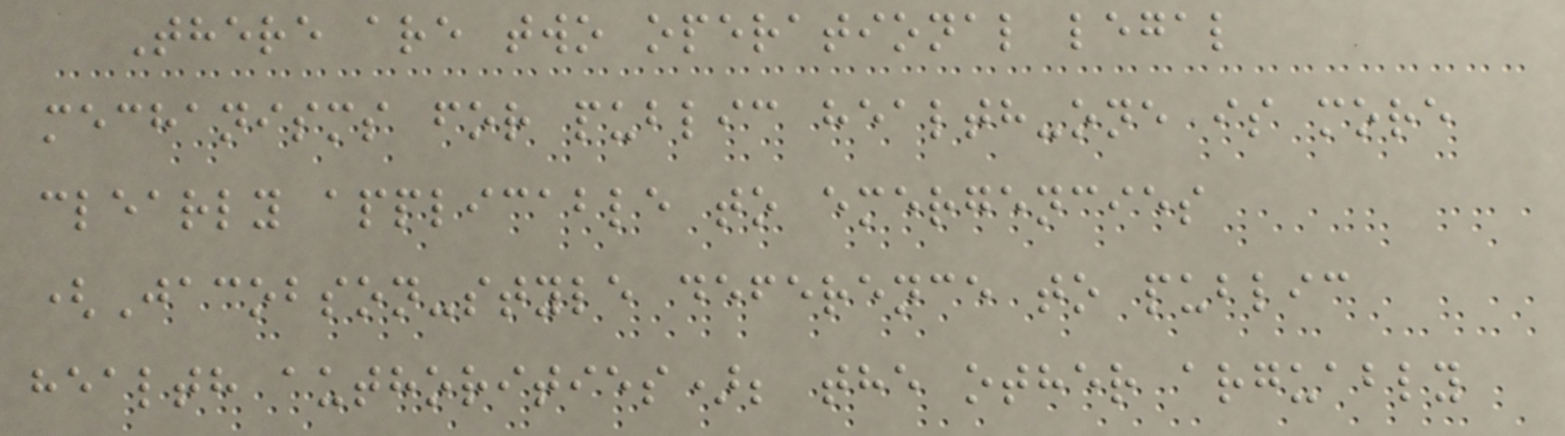There are two operational legal
mechanisms for public health-one is more
clearly applicable to emergencies
(Jacobson-style deference to public
health authorities); the other arguably
